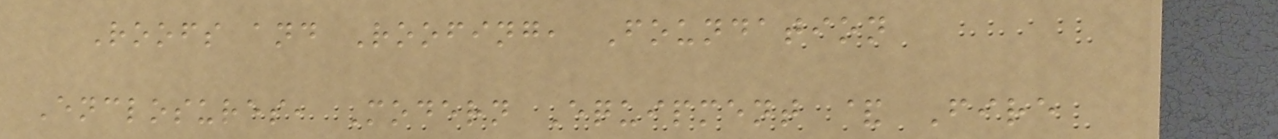Roofs and Roofing, Foundation
Enclosures, Modern Equipment & Fire
